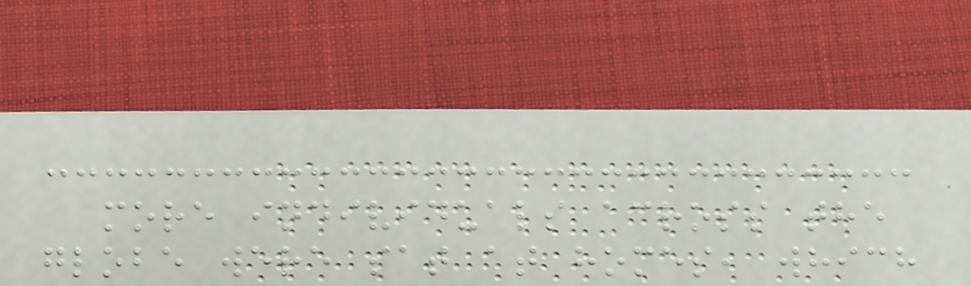more individuals across the
globe were sat at homes, which
